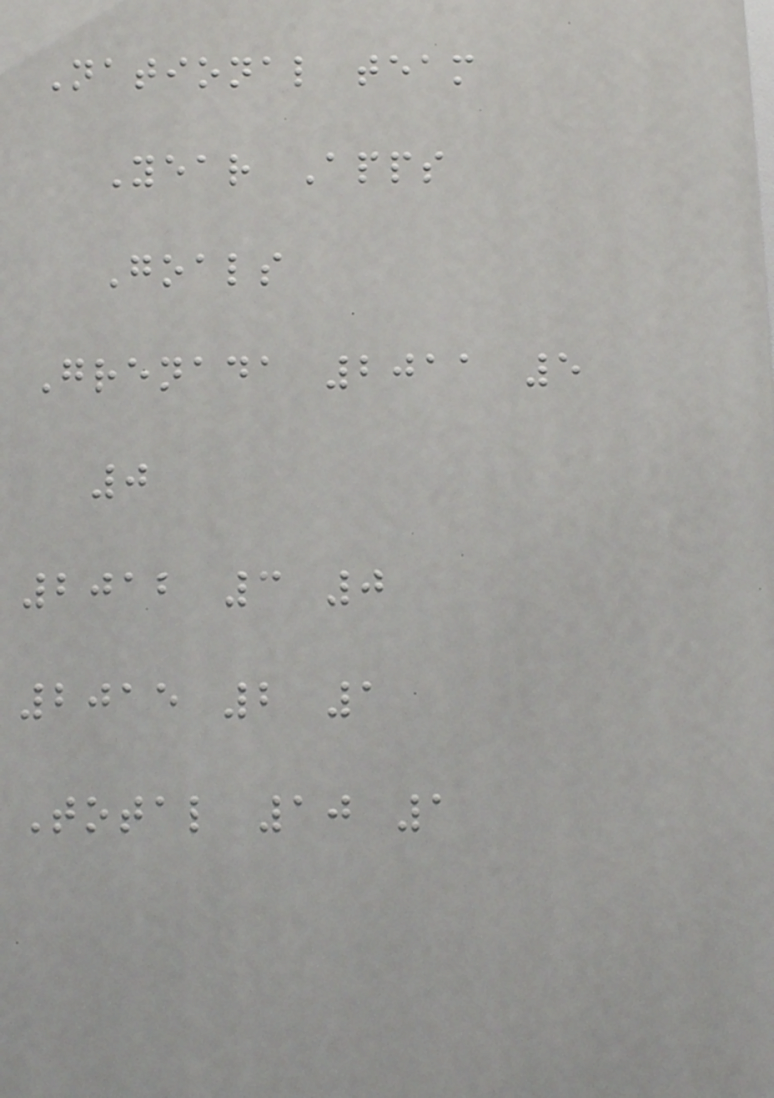National team
Year Apps
Goals
Grenada 2011 5
0
2012 3 0
2015 2 1
Total 10 1
